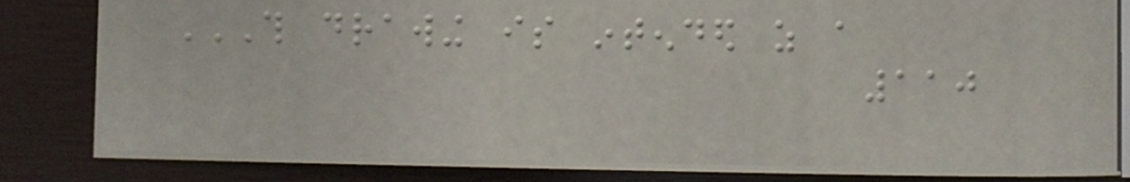THIS DRAWING IS INTENDED AS A
110
